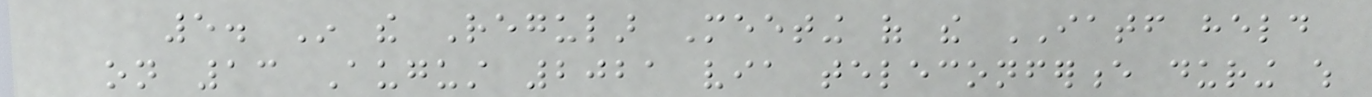5. In the Regular Meeting of the IATF held
on 13 August 2021 via teleconference during which
